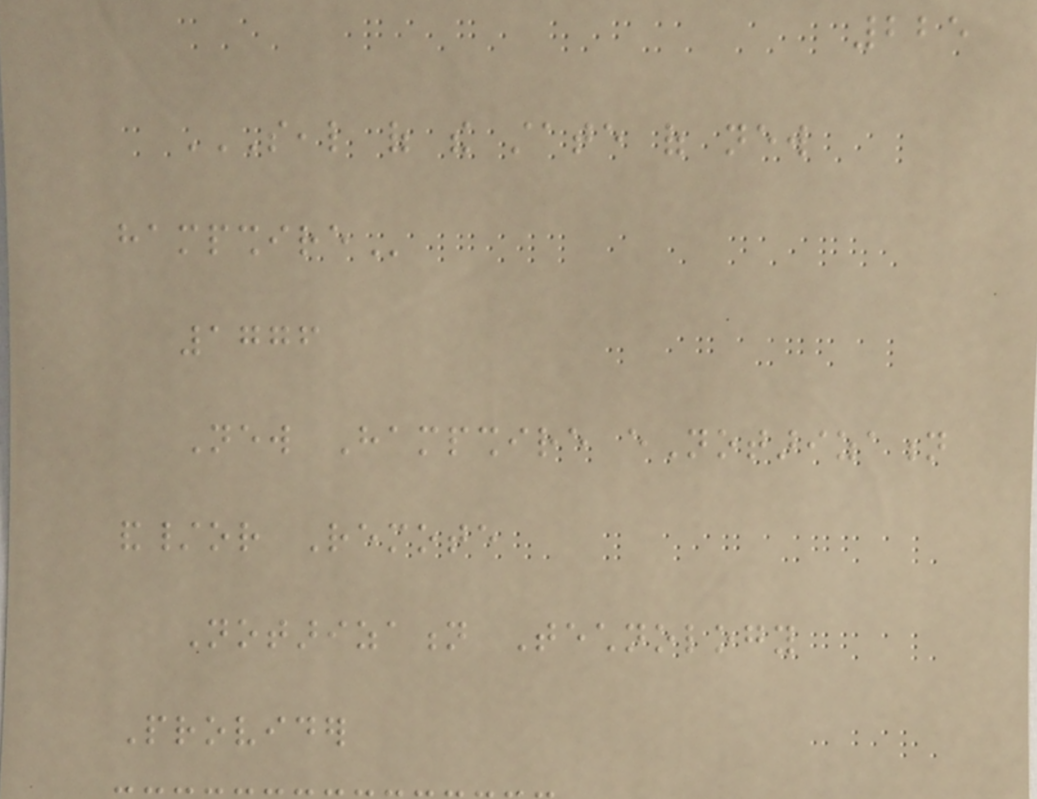225
SEAL OF THE STATE OF NEW
HAMPSHIRE
1776
New Hampshire eNotarization
and/or Remote
Notarization Technology
Provider
